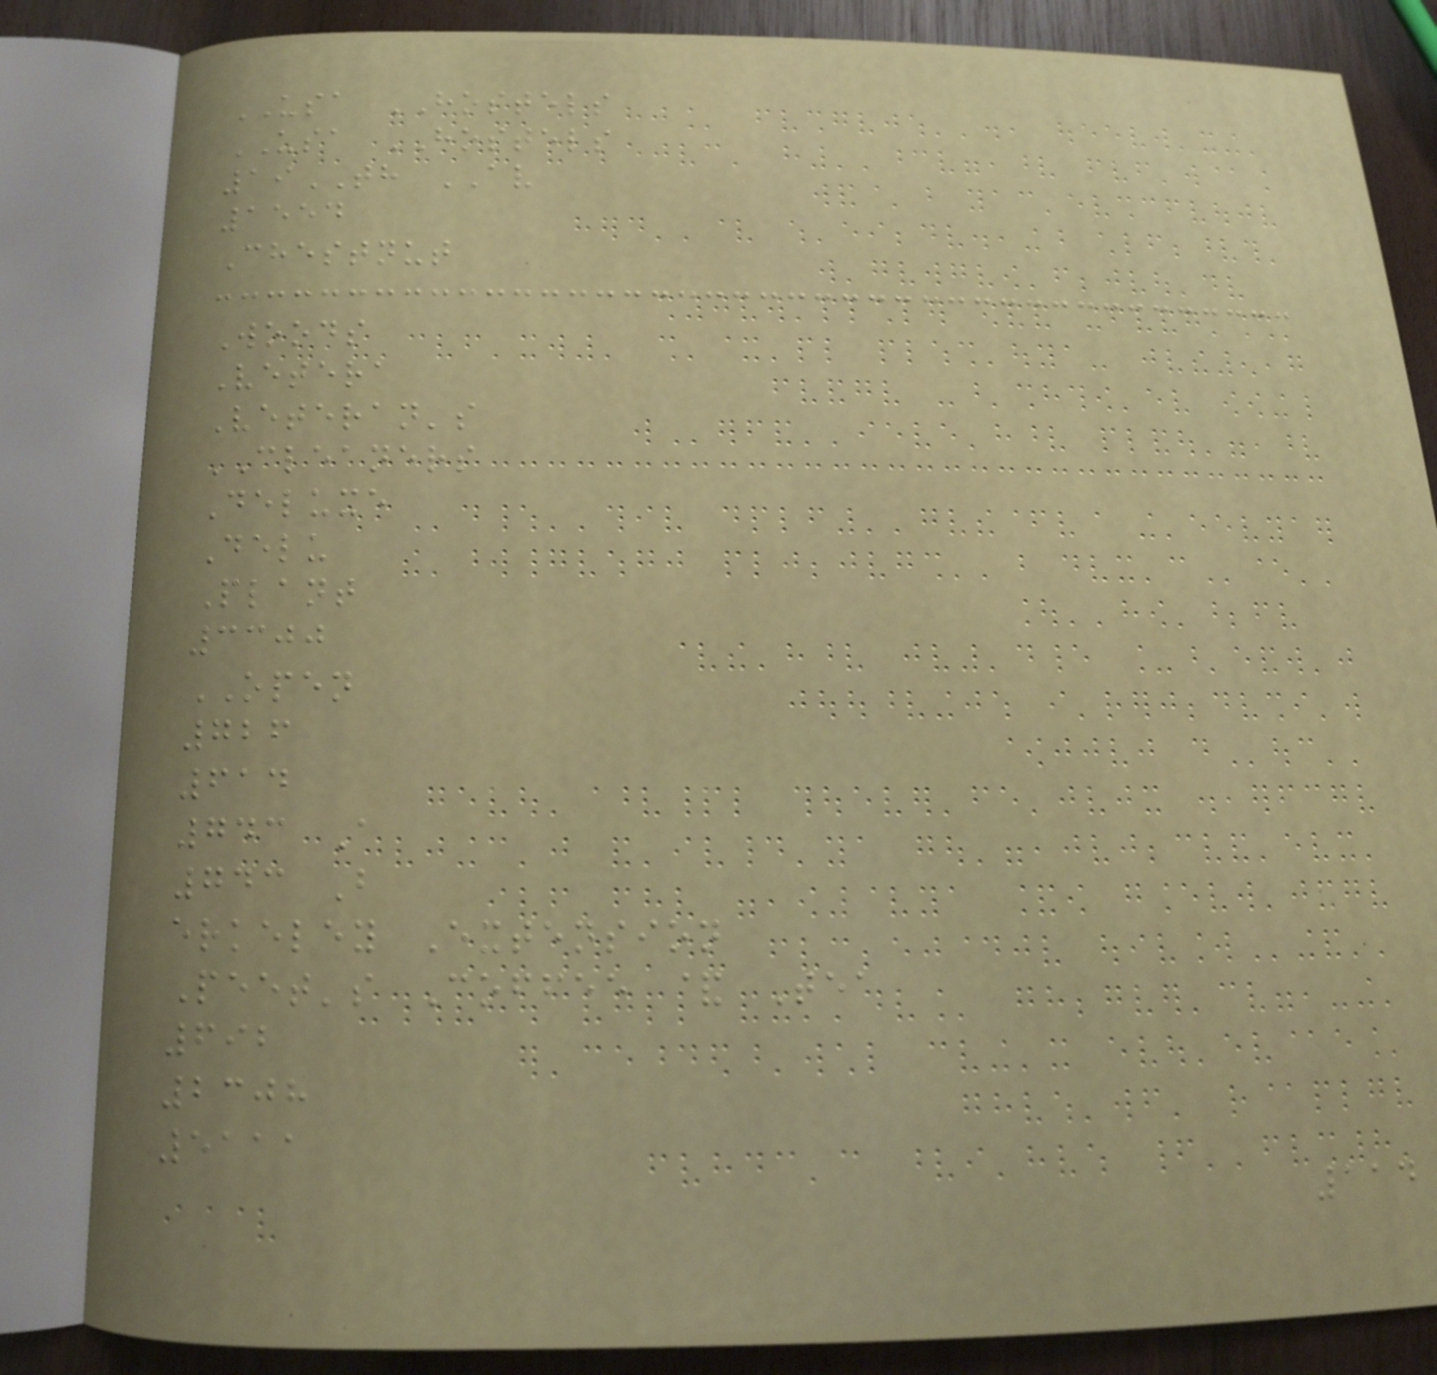USA HOSTELS
USA HOSTELS
19TH AV
1554
Chestnut
Woods
Vetera
Veteran's
CLEANERS
Deluxe
Delu
Plant
3300
OPEN
726
614
743 A
743 B
erkeley Extension
Peet's Coffee & Tea
692
2308
5111
114
